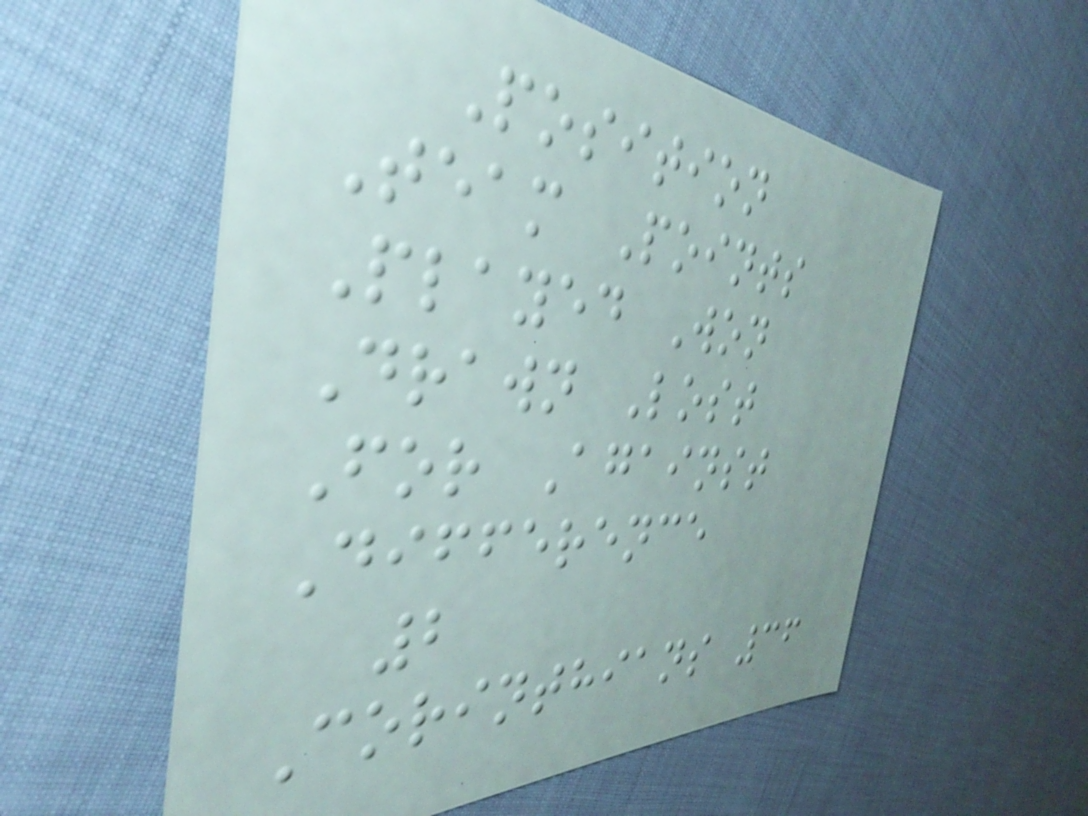Position
Team Points
Played Won
Drawn Lost
For Against
Difference
2
Corinthians 36
